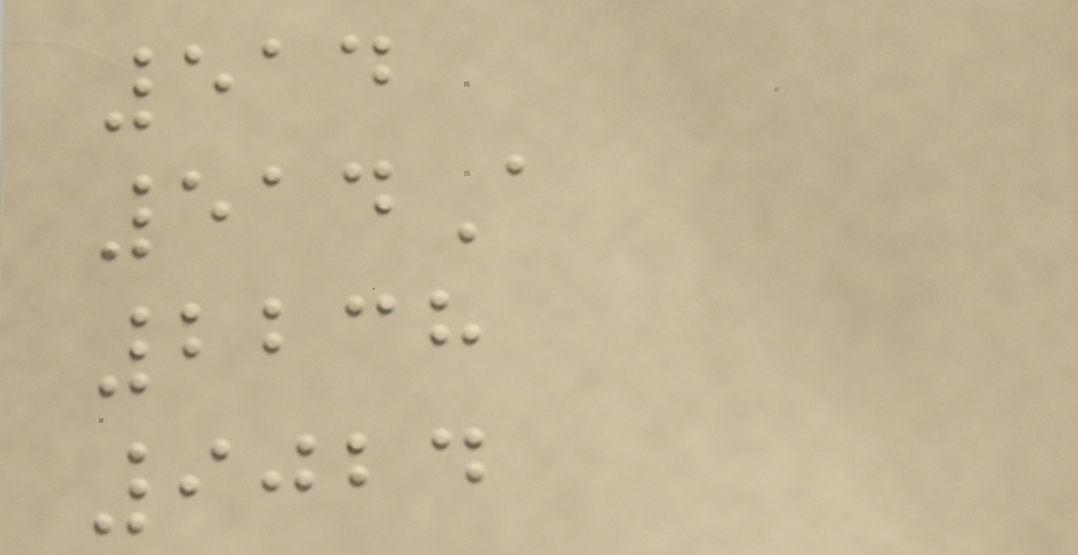514
514A
2238
9024
